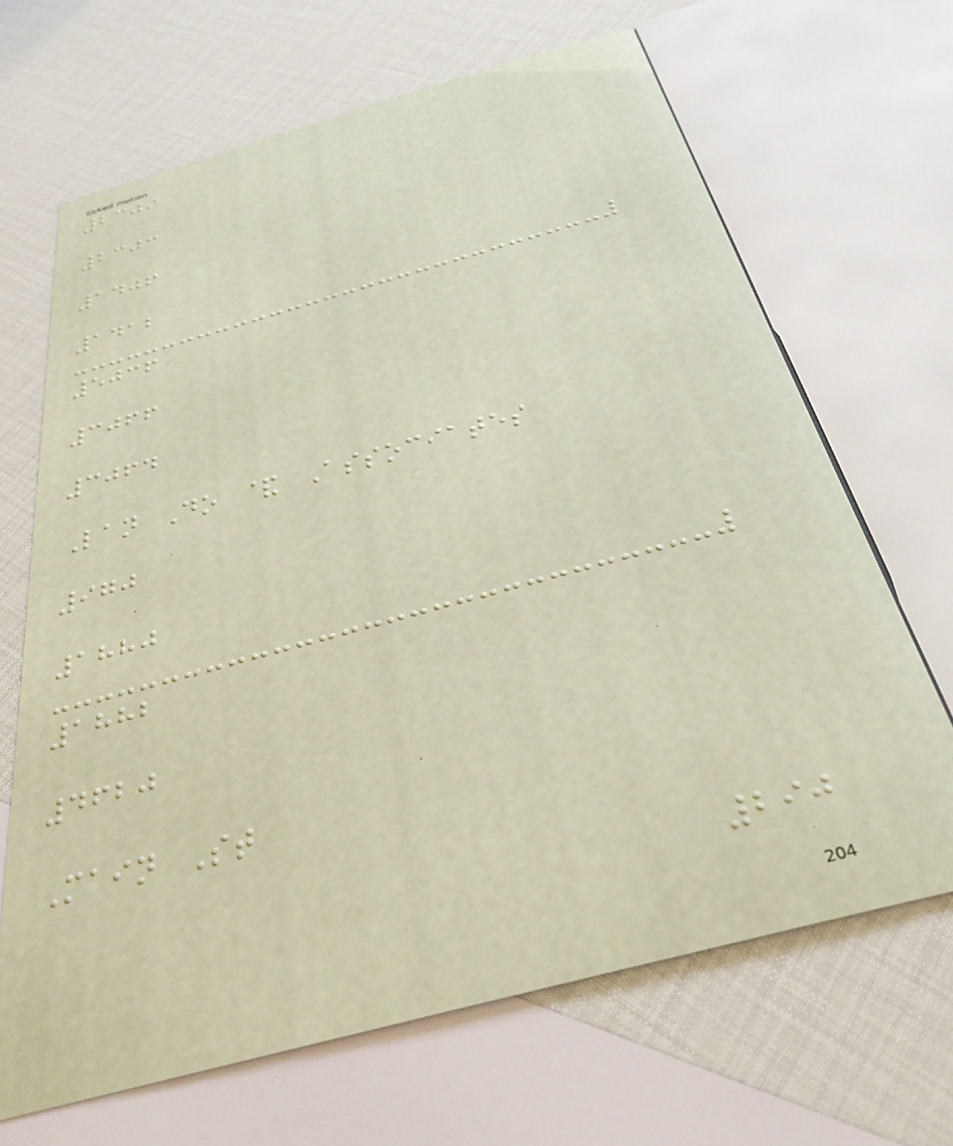2309
2303
1406
1412
5036
3066
3064
Lan Do & Associates
970
1880
1882
4620
Main St
290
